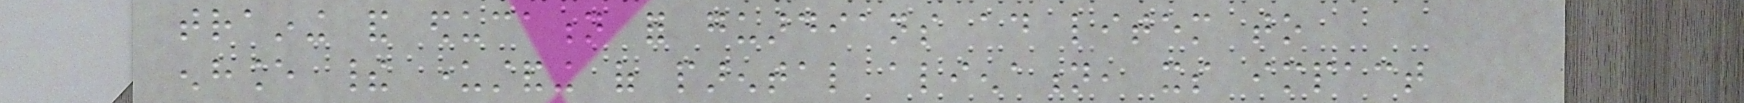training and education for guardians ad litem to
enhance their understanding of parental alienation, its impact
